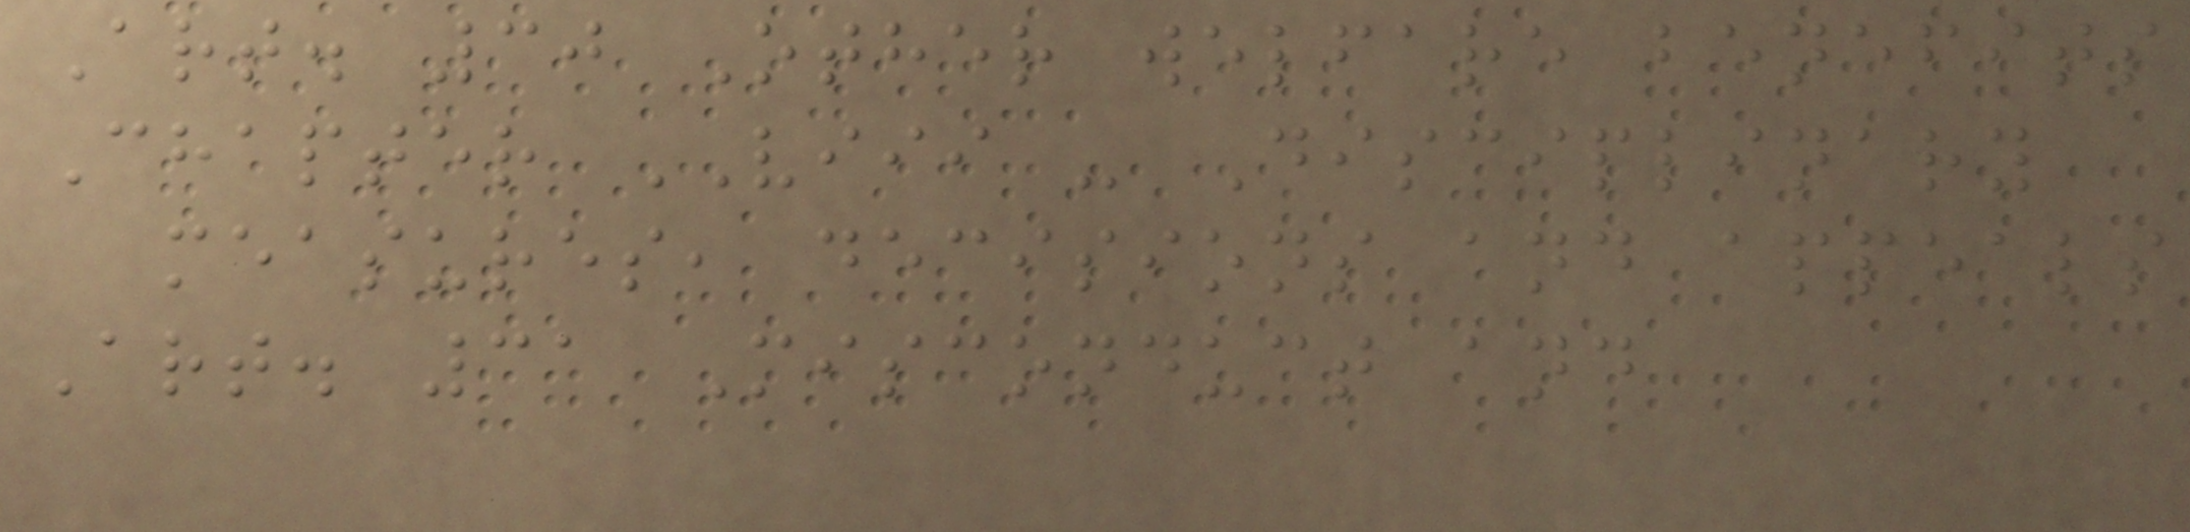Art. 30 Other welfare benefits
Chapter VIII - Disciplinary
measures, decisions and appeals
Art. 31 Misconduct and
